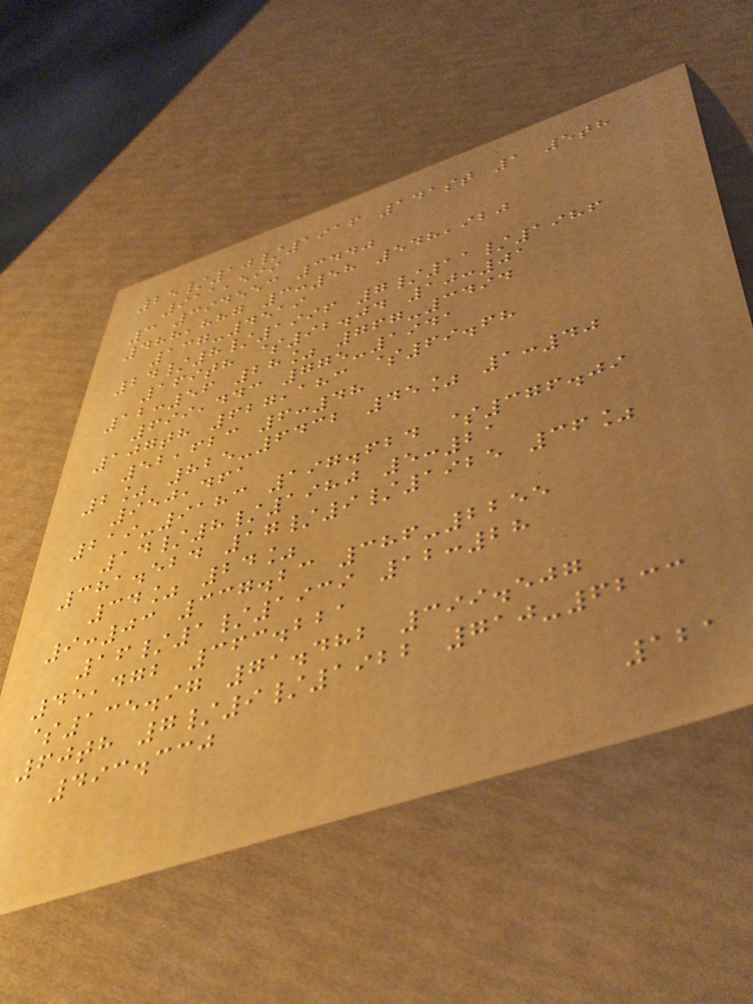25/10/1916 141st 1 5th
911,599
3 394553 3440
488,887 3:58 548,920
137-4519
24/8/1996 7/11/1986
169th $92.04 10:01
12:56 28% 767-3494
699,443 775-1941
107th 627,183 $69.68
52,623 6:48
2% 825-6432 45% 1:40
950,461
219-9183 197.624 $376.09
14/8/1980 5:21
381.524 17/9/1925 36%
34% 24%
9:03 337.23 386-2255
16/1/1939 12:28
45,472 363.221
$135.97 71.482 399.507
60th 7/9/1922 710-6233
493.330
121
